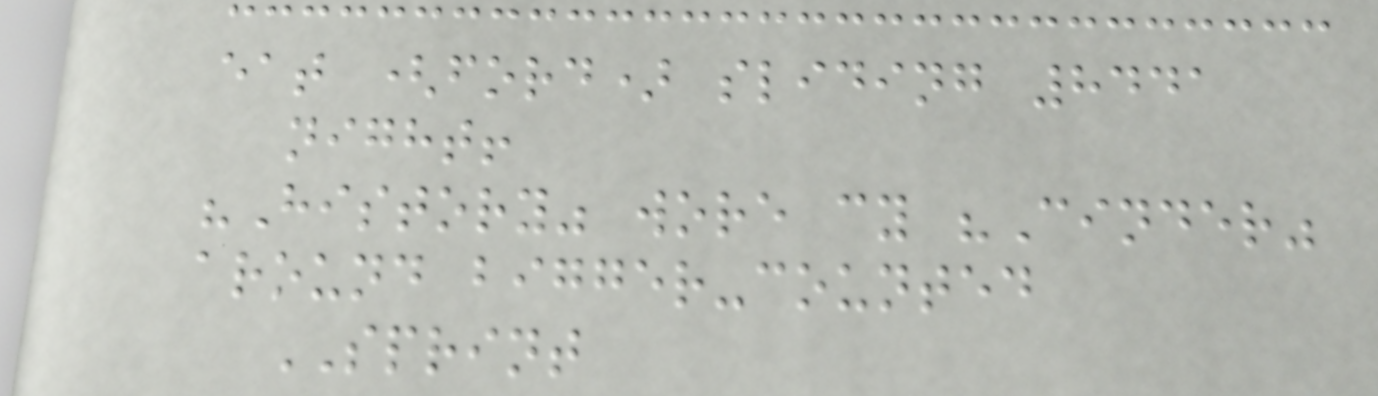eat (ford) sliding 8441
night!
"History" wore cy "Cinder"
around bigger-counted
SPRINT
